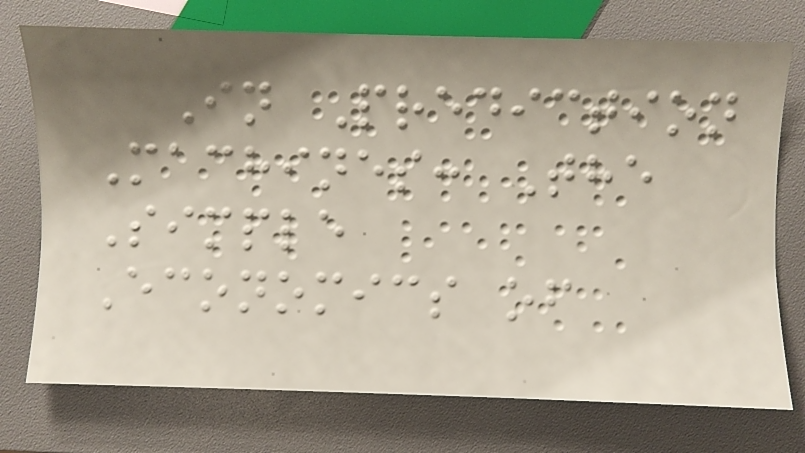In Prediction
Machines: The
Simple
Economics of
